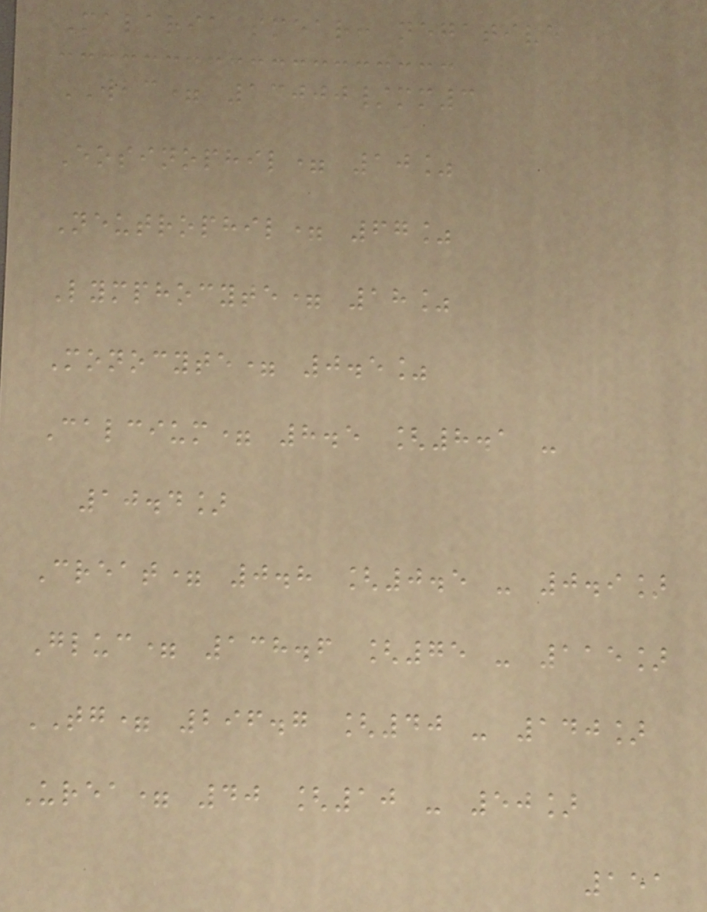Malaria smear: negative
WBC= 13000/mm3
Eosinophil= 10%
Neutrophil= 67%
Lymphocyte= 18%
Monocyte= 0.5%
Calcium= 8.5 [8.1 -
10.4]
Creat= 0.8 [0.5 - 0.9]
Gluc= 138.6 [75 - 115]
TG= 296.7 [40 - 140]
Urea= 40 [10 - 50]
151
